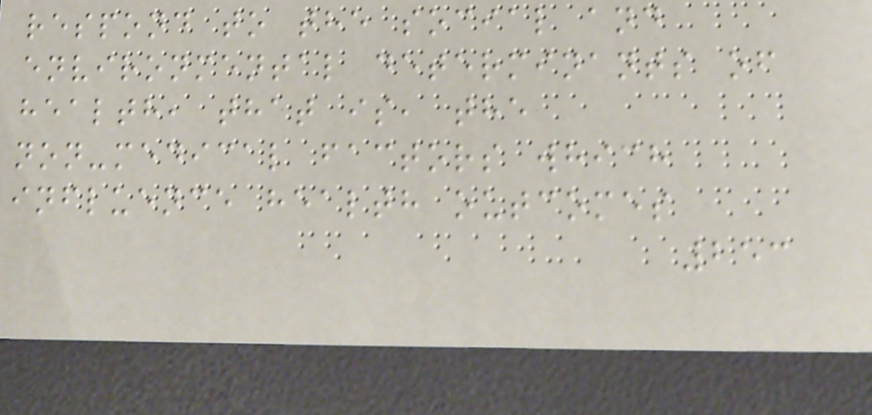respond to the social and
environmental determinants of
health, that is, the
non-medical factors which
influence health outcomes
253
